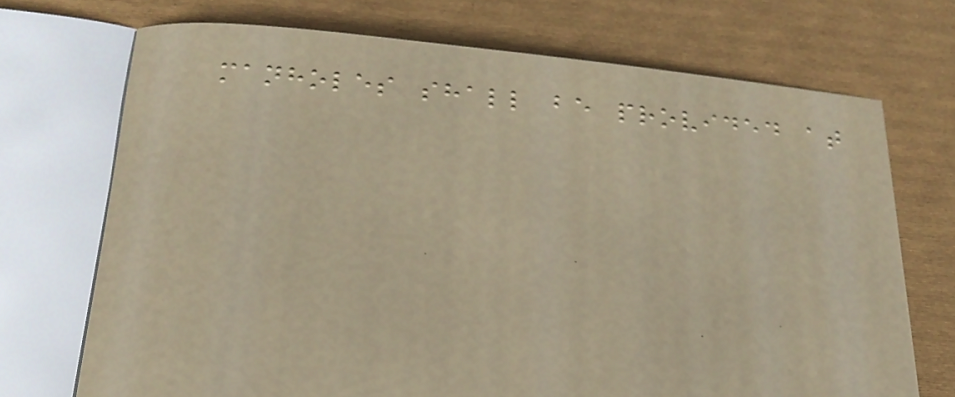manholes shall be provided at
